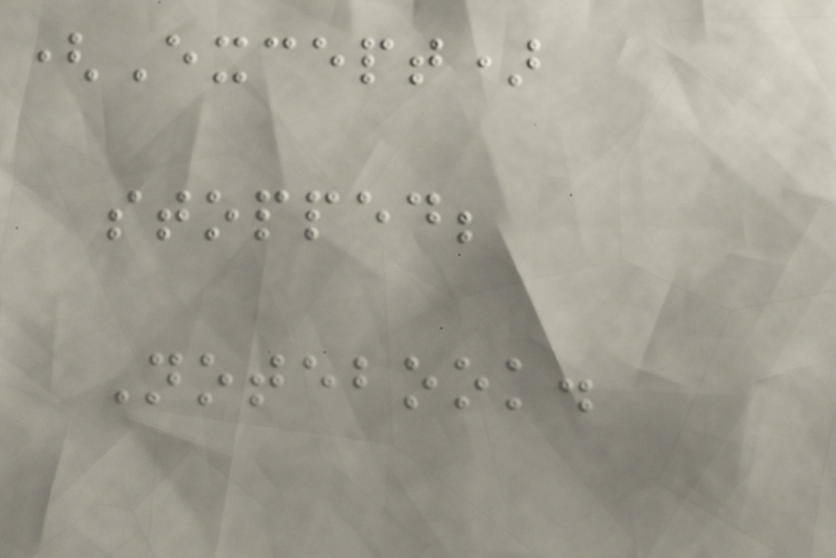(Except)
stopped;
Notebook.
